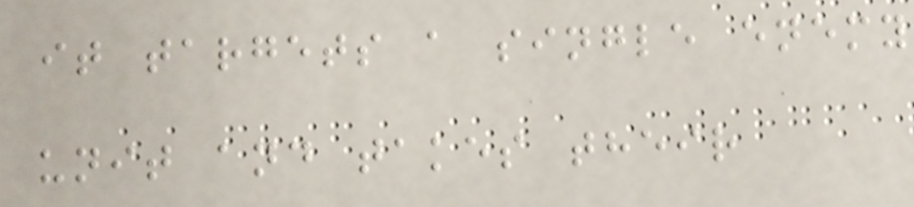it targets a single enemy
unit and takes their
